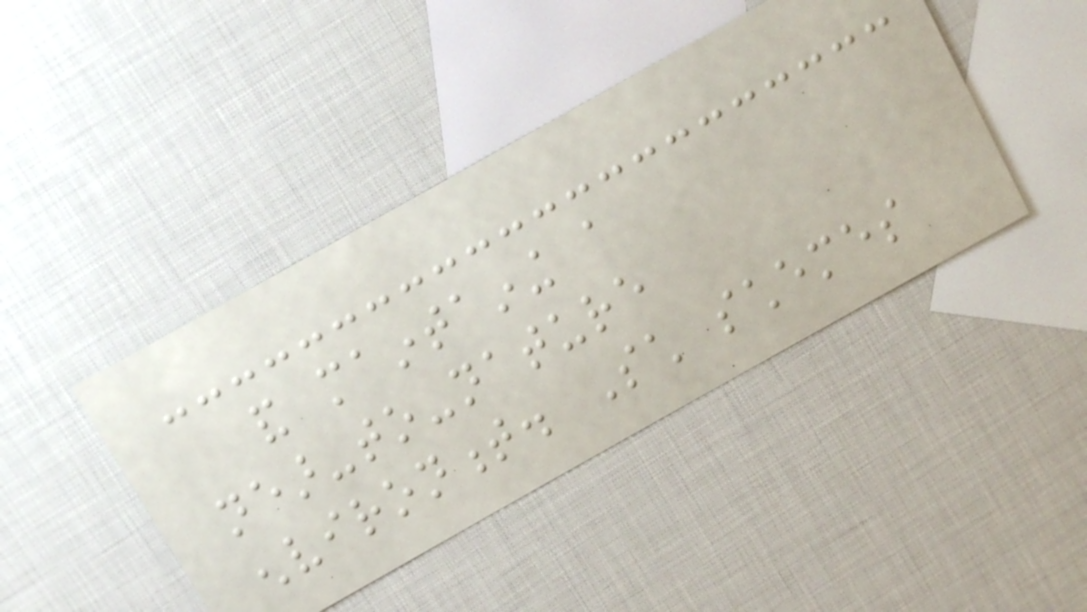and maintaining a
near-to-nature
environment. Such schemes
